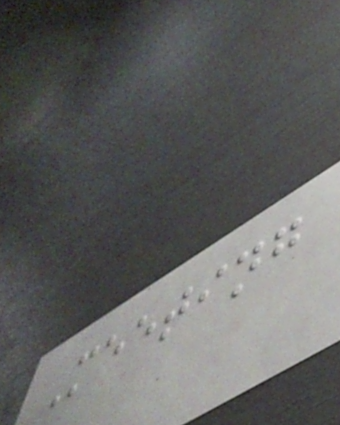Meeting
